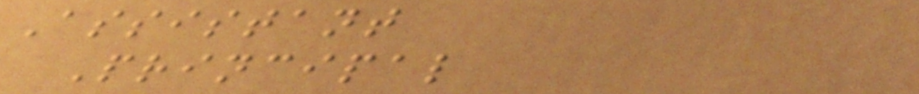Assistant
Principal
